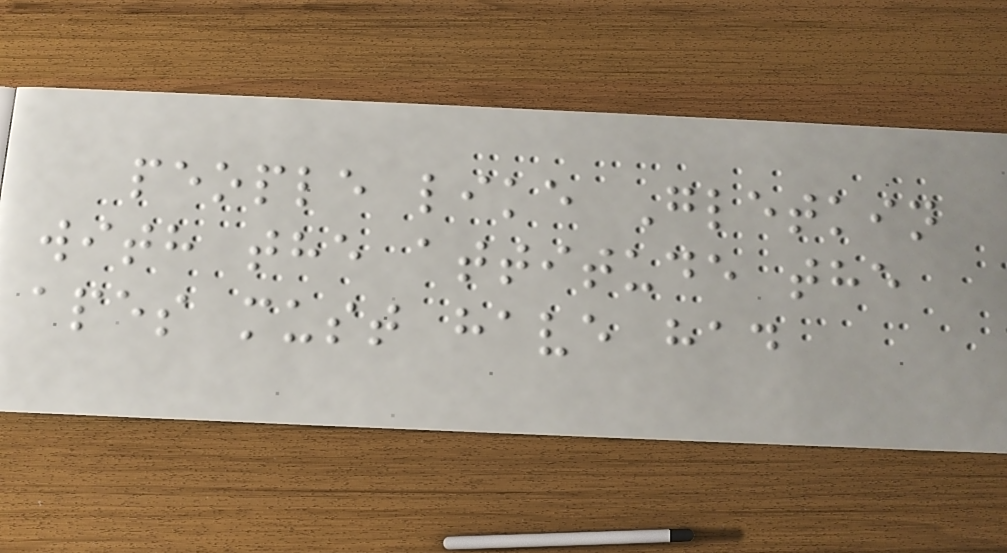people like Gletkin
with the attitude the
apes must have had
